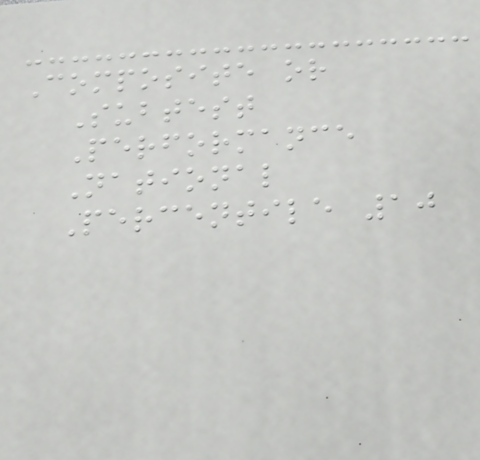Composite or
Subtest
Performance
National
Percentile 10
